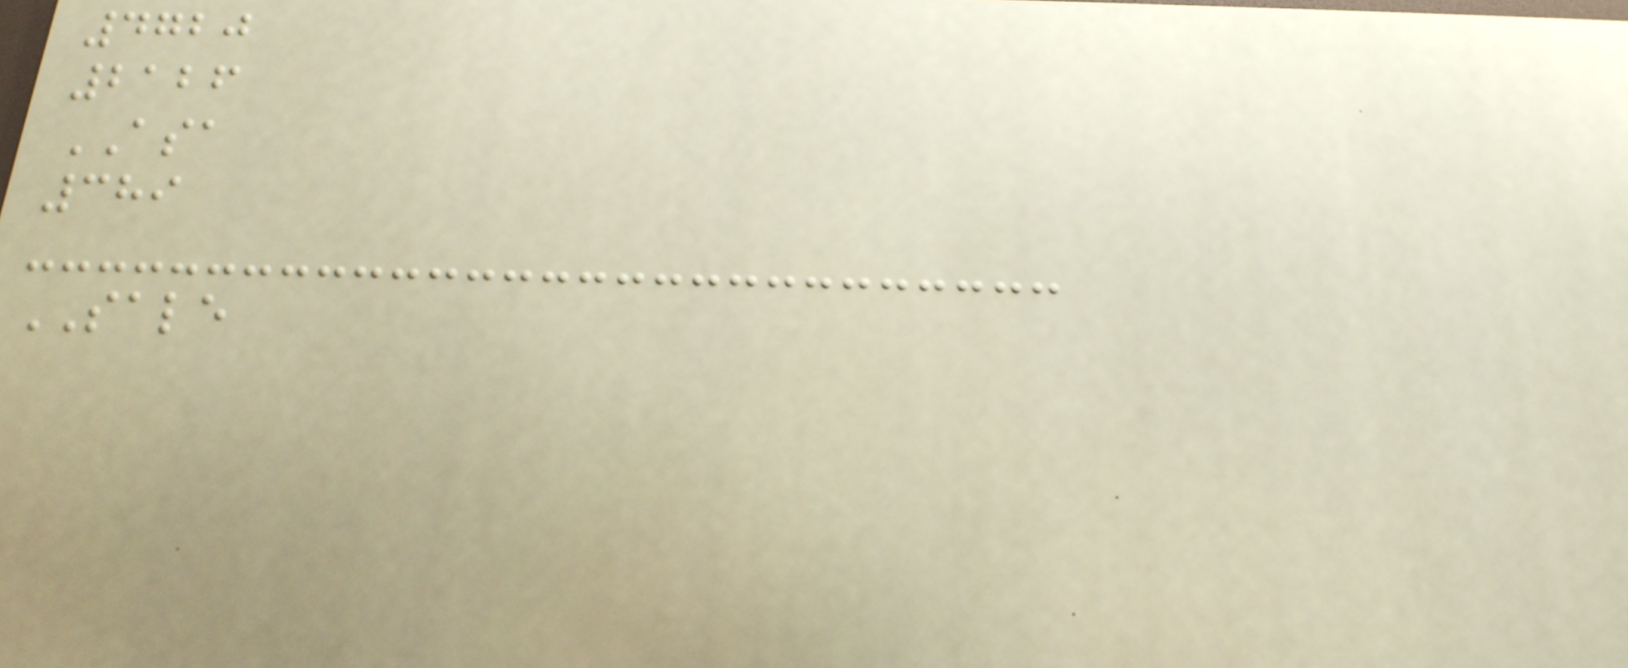4720
2126
ASA
389
SALE
